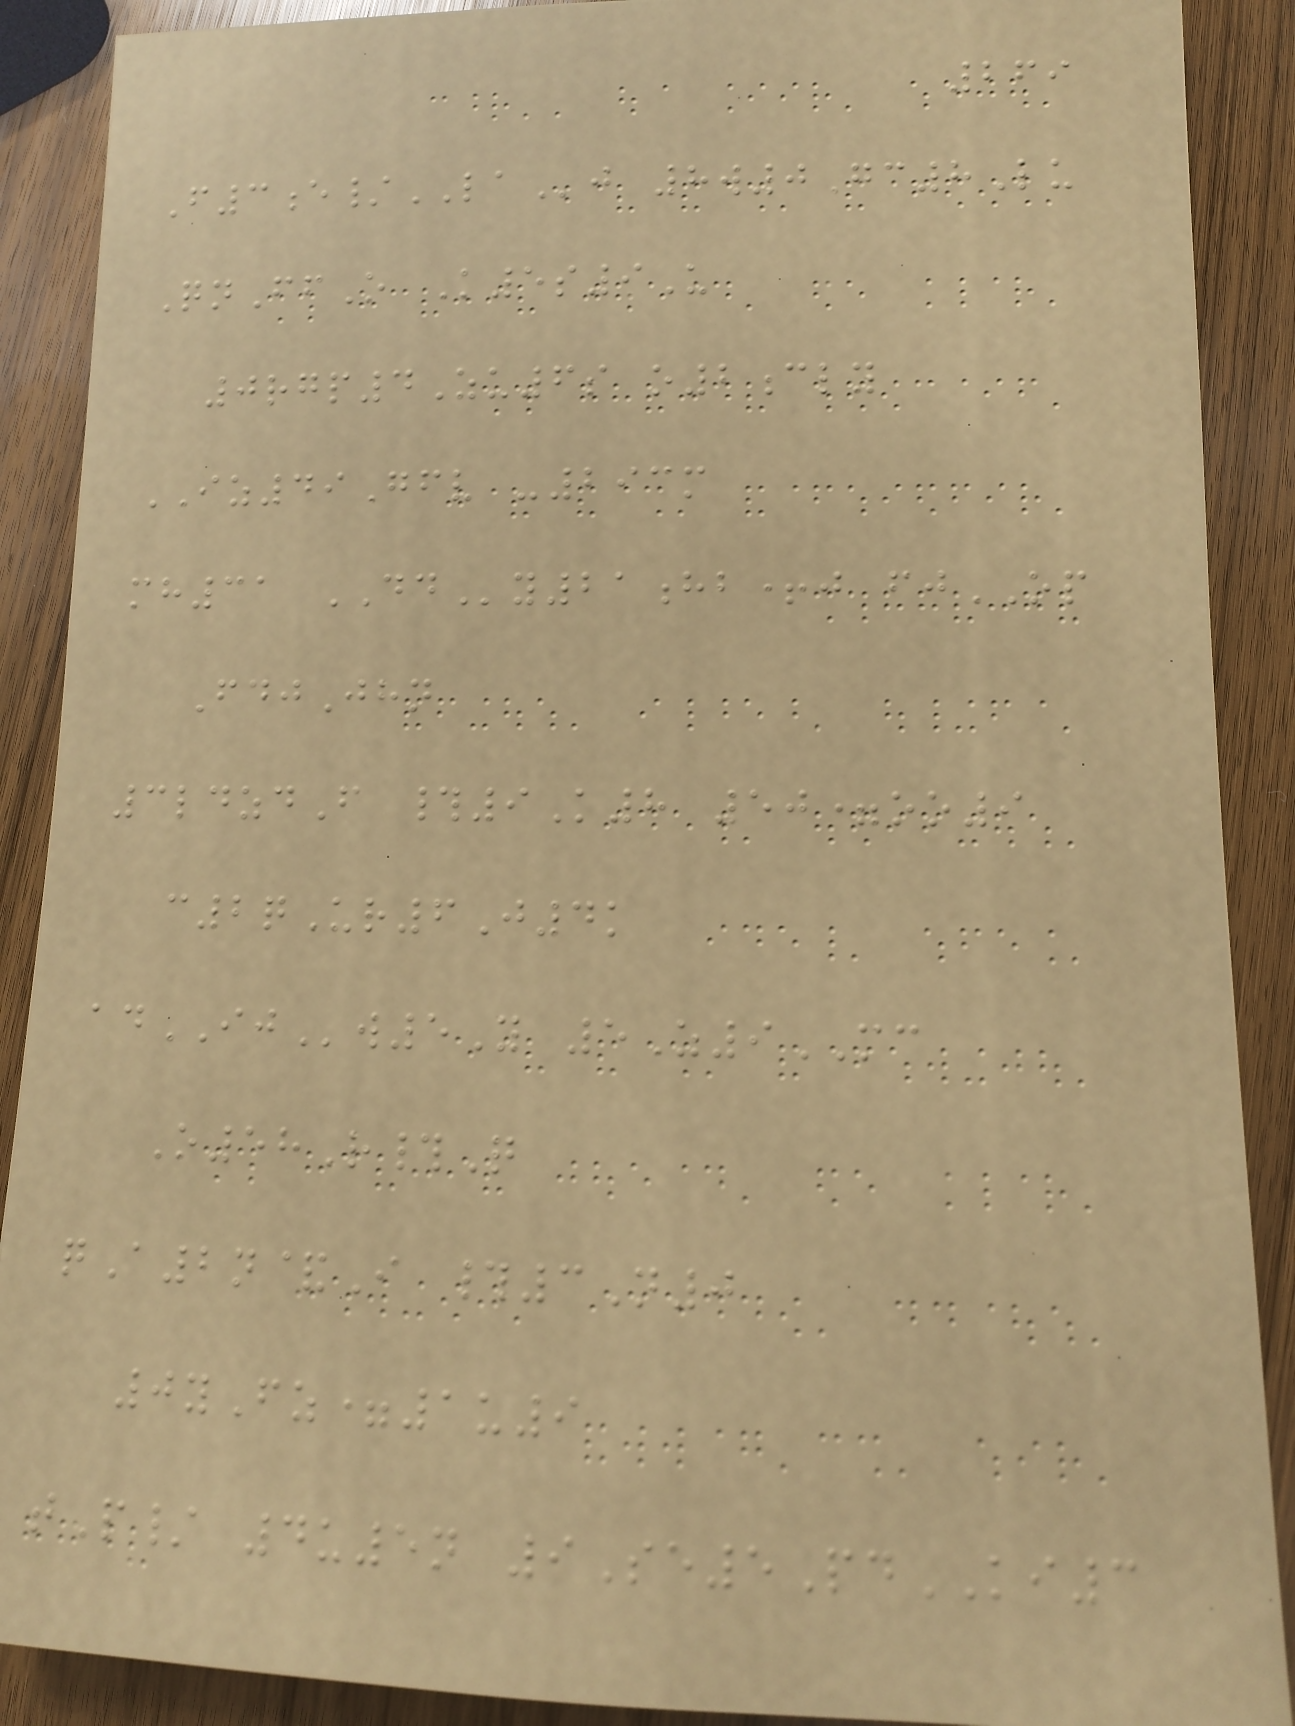269
F3e/LAj 8w0Gc8Lu
QnFfO K5s9U
0rgp4Zu6s o2cly
IZ49Gfv -293m
mh31 DDy21hb+j fjOP
FdjJhn
3ldzdF #9K8 50=oo9
c2qUr6J4k
adIJw5Y 5Z9MC
O58R#Q
qA2n&I #3N0
0yFz=1u9
tP/ 4u5n 9Se5PdKI3
